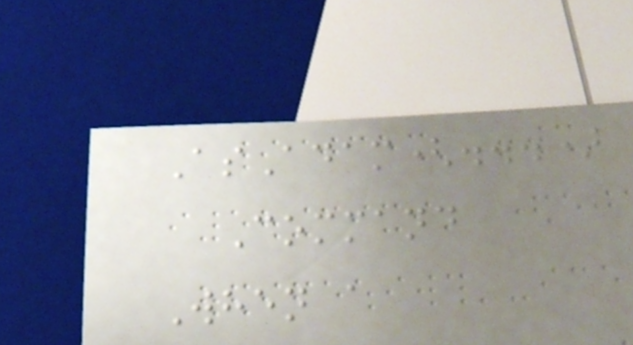AsAdam(...)
Command
When a
